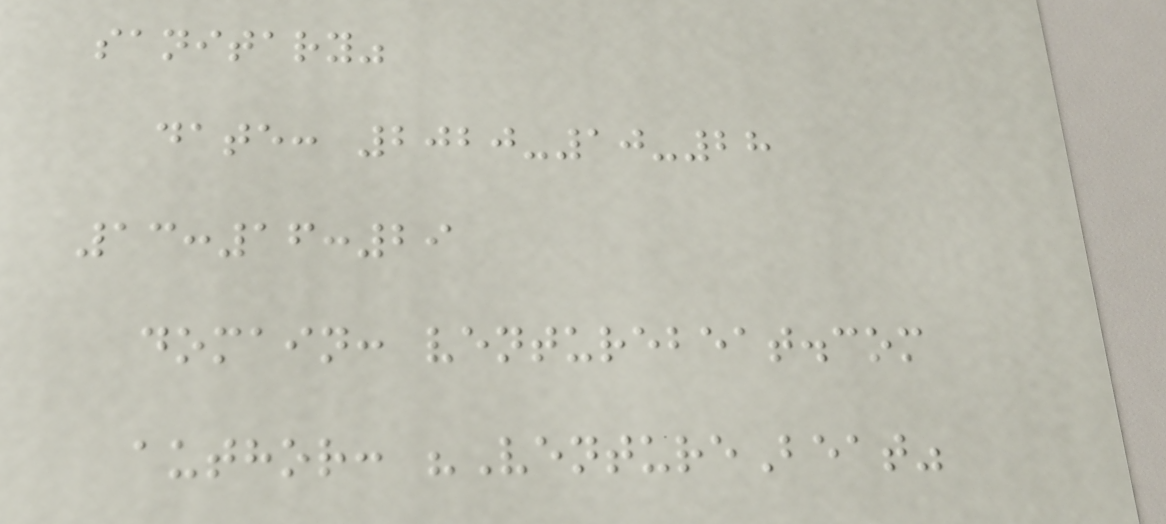sanitary"
date: 2020-10-28
13:16:29
domain: venturebeat.com
author: "VentureBeat"
